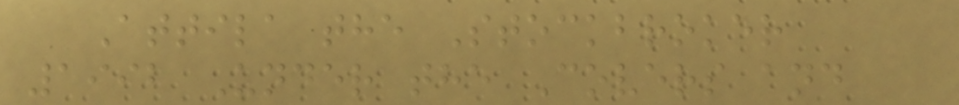Attila the Stockbroker
1992 Under the Covers and
